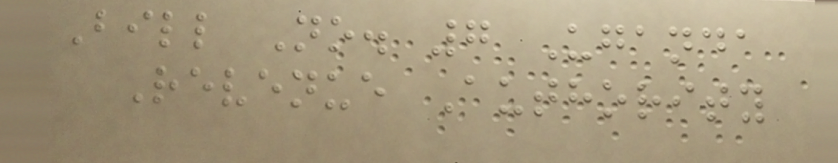Bill No. 7 Uganda
Revenue Authority
